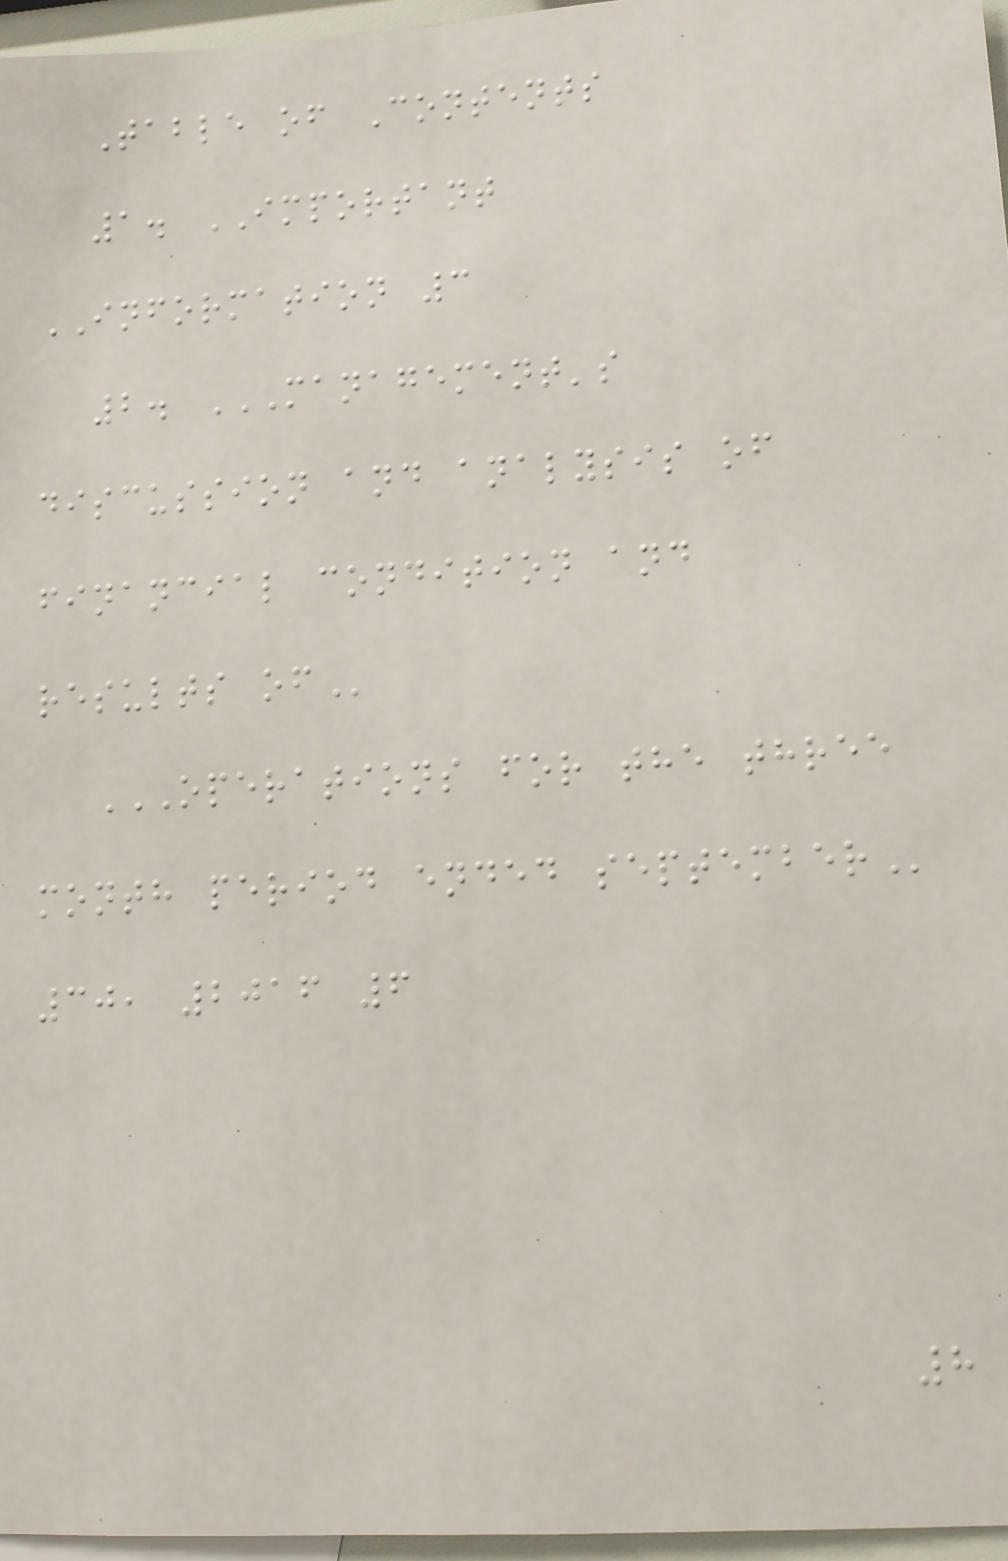Table of Contents
1. IMPORTANT
INFORMATION 3
2. MANAGEMENT'S
DISCUSSION AND ANALYSIS OF
FINANCIAL CONDITION AND
RESULTS OF
OPERATIONS FOR THE THREE
MONTH PERIOD ENDED SEPTEMBER
30, 2016 6
8
